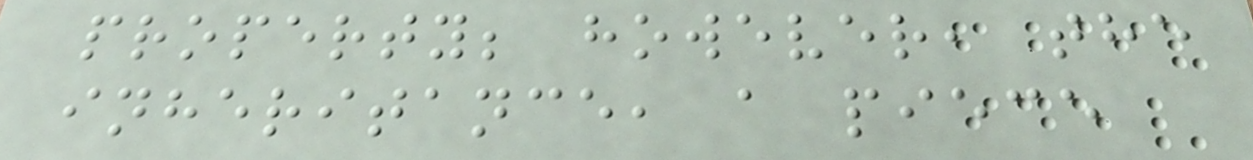property; however, the
inheritance, a piece
